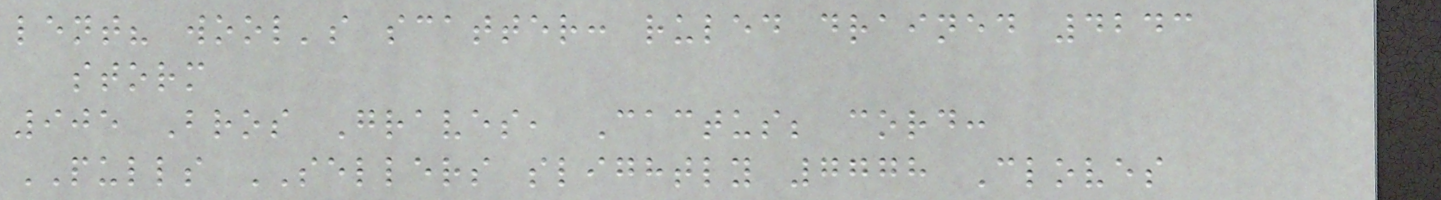lent? wool's scatter: ruled drained 4243
storm
905 Bros Graves, Cactus; cord:
PULLS SELLERS slightly 7778 Cloves
